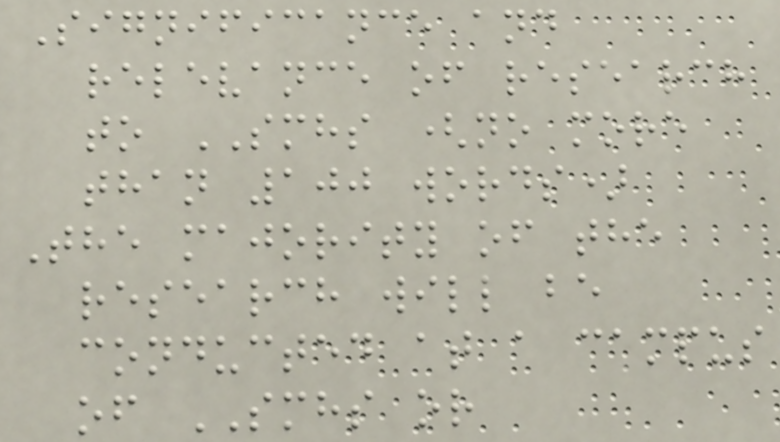Significance and
relevance of research
to SMHS (no more
than 100 words)
The majority of the
research will be
conducted at a campus
of SMHS or
